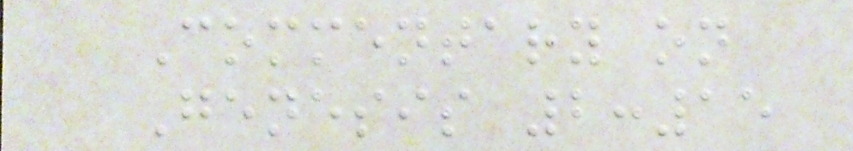Commentary on
Genesis 2:15
